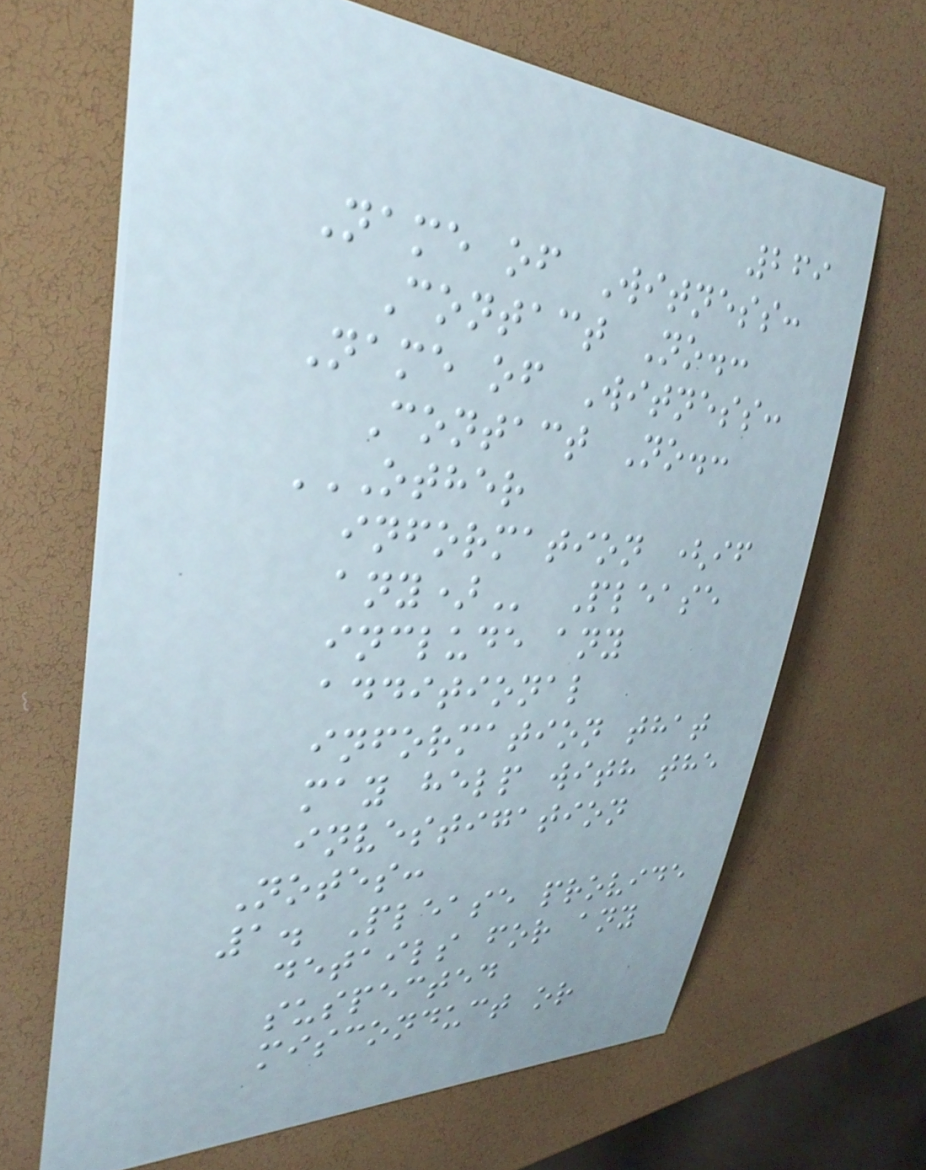269
Name of Witness:
Contact No.:
Name of Witness:
Contact No.:
OTHER
INFORMATION (IF
ANY) Please
include any
additional
information that
may help with the
investigation
Notes:
1. Please provide
details for any
suspected
misconduct or
